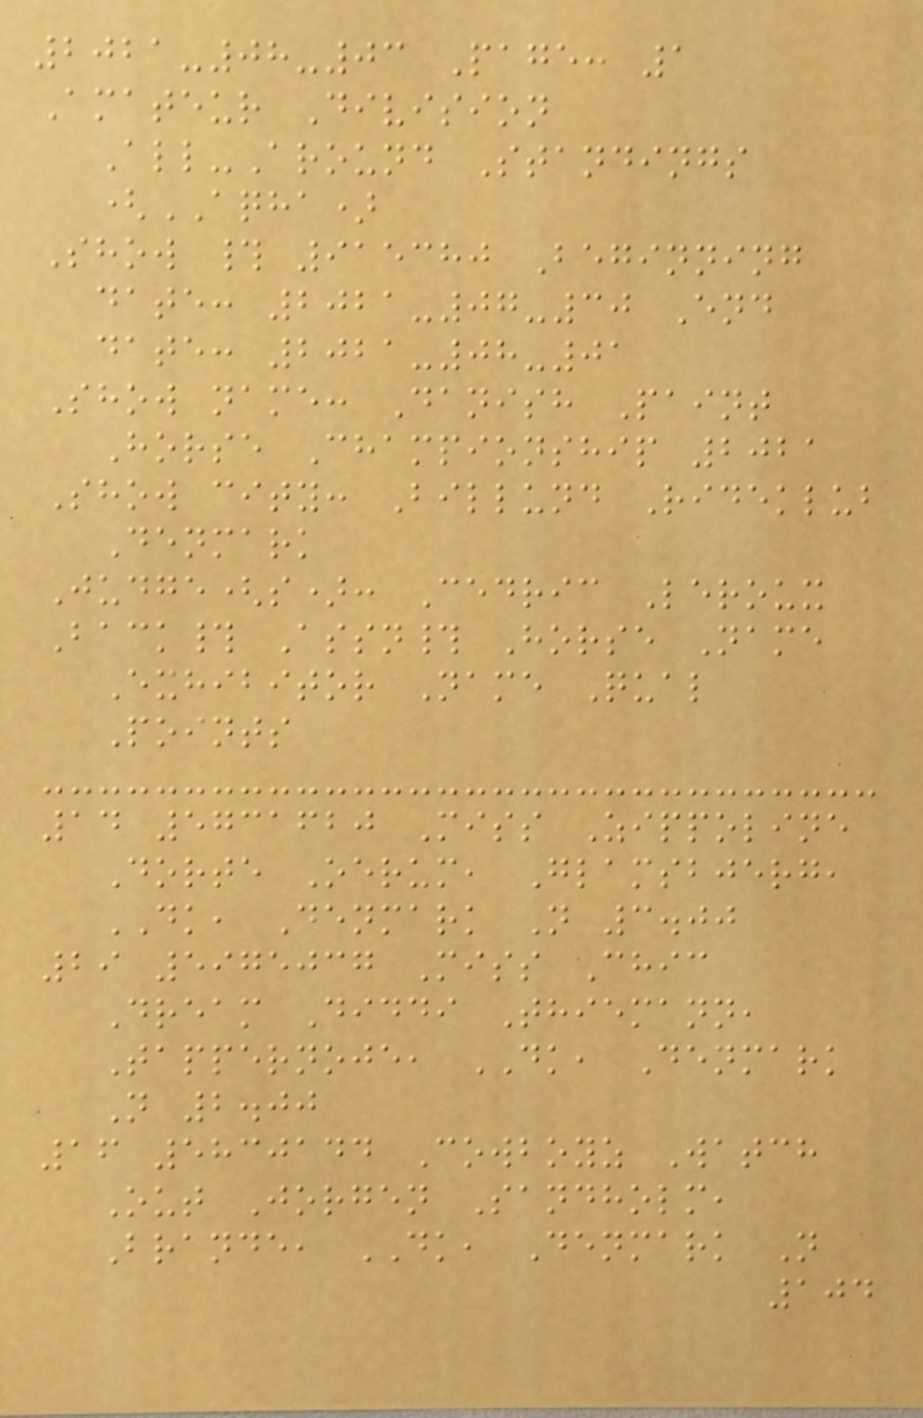2021-08-03 Page: 1
Amateur Division
All-Around Standings
(AQHA)
Show # 915380 Beginning
date: 2021-07-30 End
date: 2021-08-01
Show name: Danish Paint
Horse Championship 2021
Show city: Billund Rideklub
Denmark
Judge(s): Cedric Leroux
Back# Assn# Horse Name
Exhibitor Name Qual
Points
14 5731620 Miss Zippoline
Dorte Oerum, Glamsbjerg,
DK, Denmark N 3.00
29 5975037 Miss Chic
Dream Diddi Thiemann,
Tappernoje, DK, Denmark
N 2.00
16 5830144 Cowboyz Watch
Out Jorgen Sandholm,
Brande, DK, Denmark N
104
